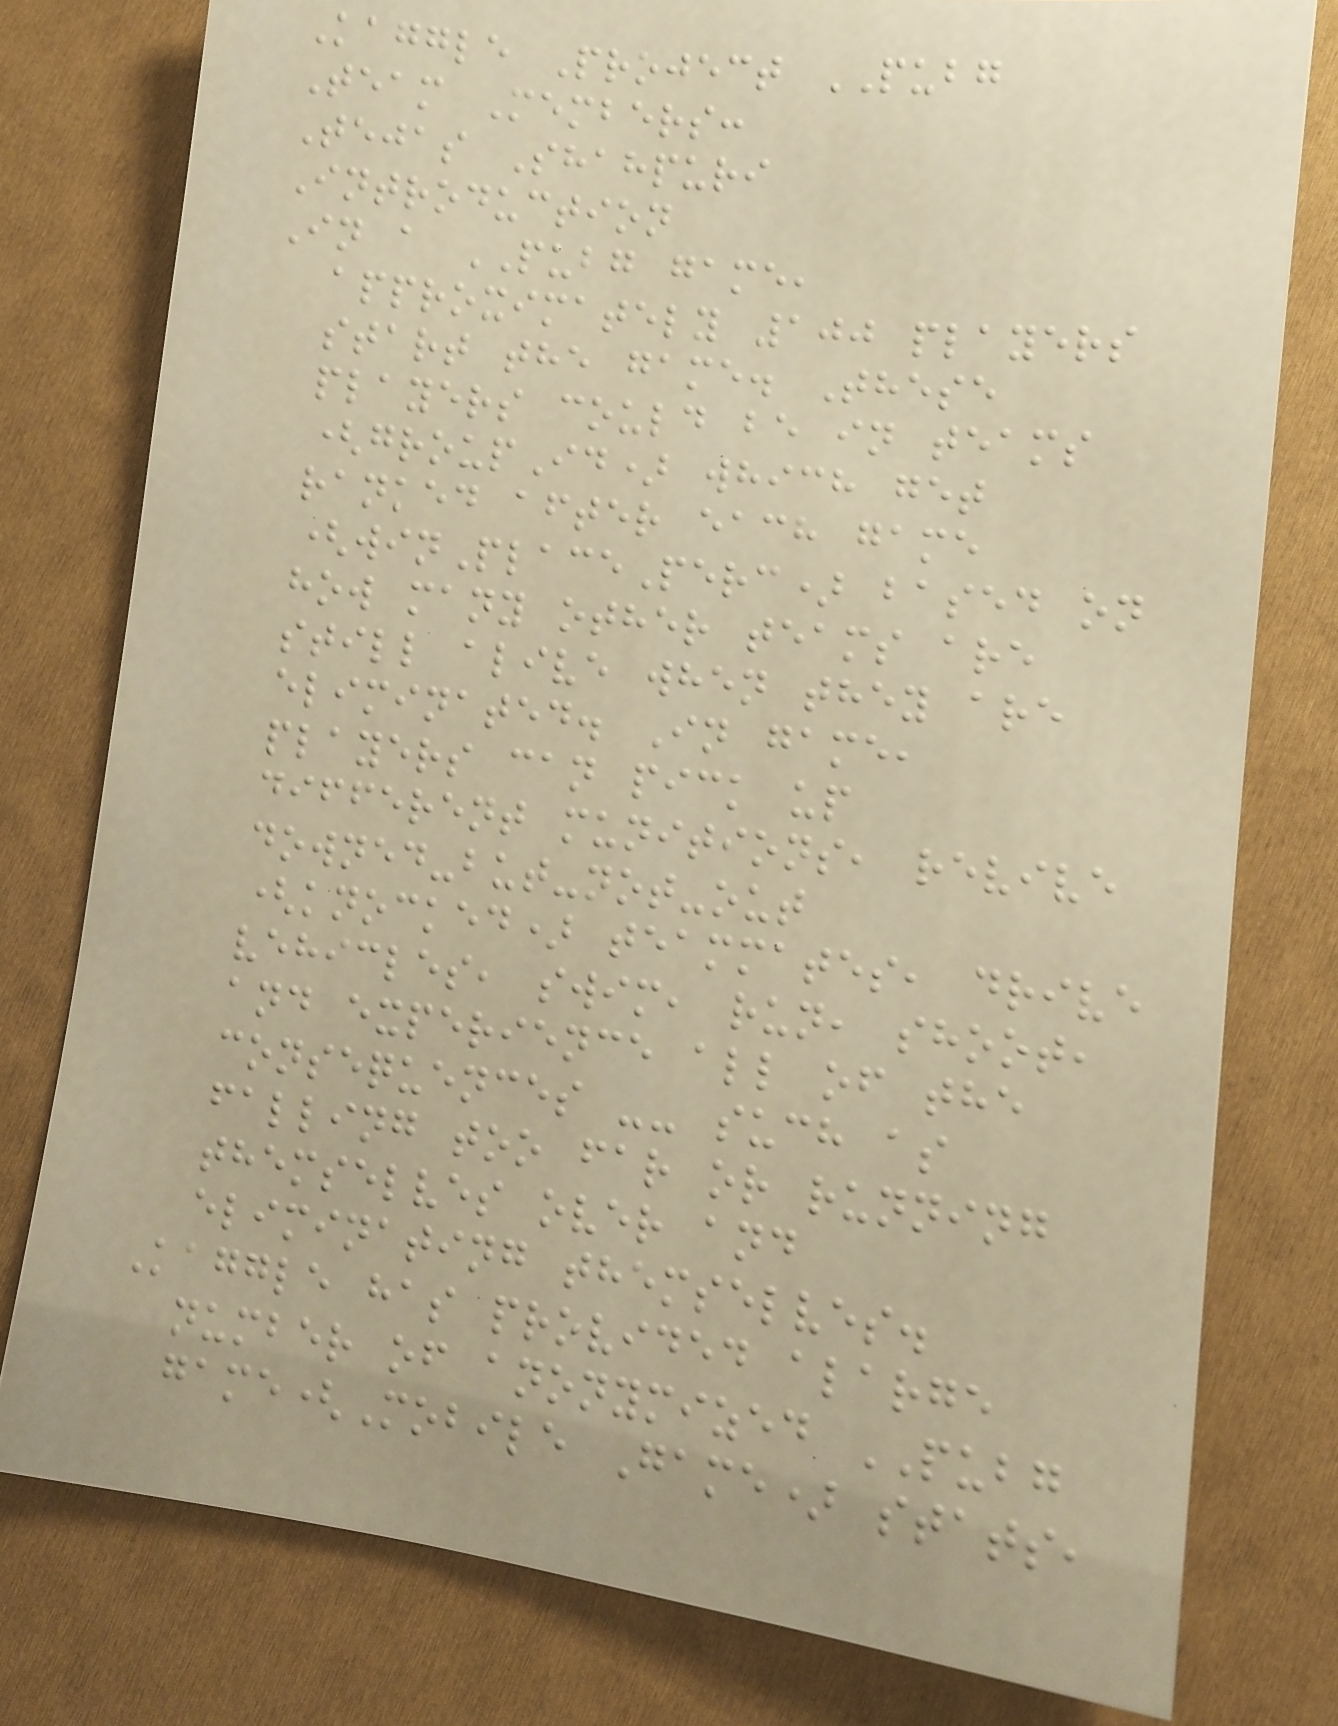Kaggle Project PUBG
Team Members:
Tejas Shahpuri
Introduction
In a PUBG game,
approximately 100 players
start the game. These
players could be in teams
(groupId) which get
ranked after each game
(winPlacePerc) based on
how many other teams are
still alive when they are
eliminated. In game,
players can pick up
different munitions, revive
downed-but-not-out
(knocked) teammates, drive
vehicles, swim, run, shoot,
and experience all of the
consequences -- such as
falling too far or running
themselves over and
eliminating themselves.
Kaggle has provided alarge
number of anonymized PUBG
game(Mobile Game) stats,
